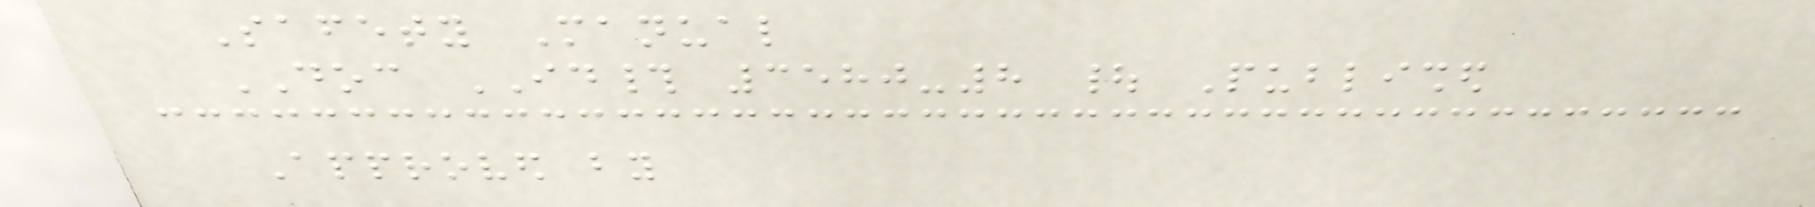Safety Manual
DOC ID# 3580-8 | Published
Approved by
